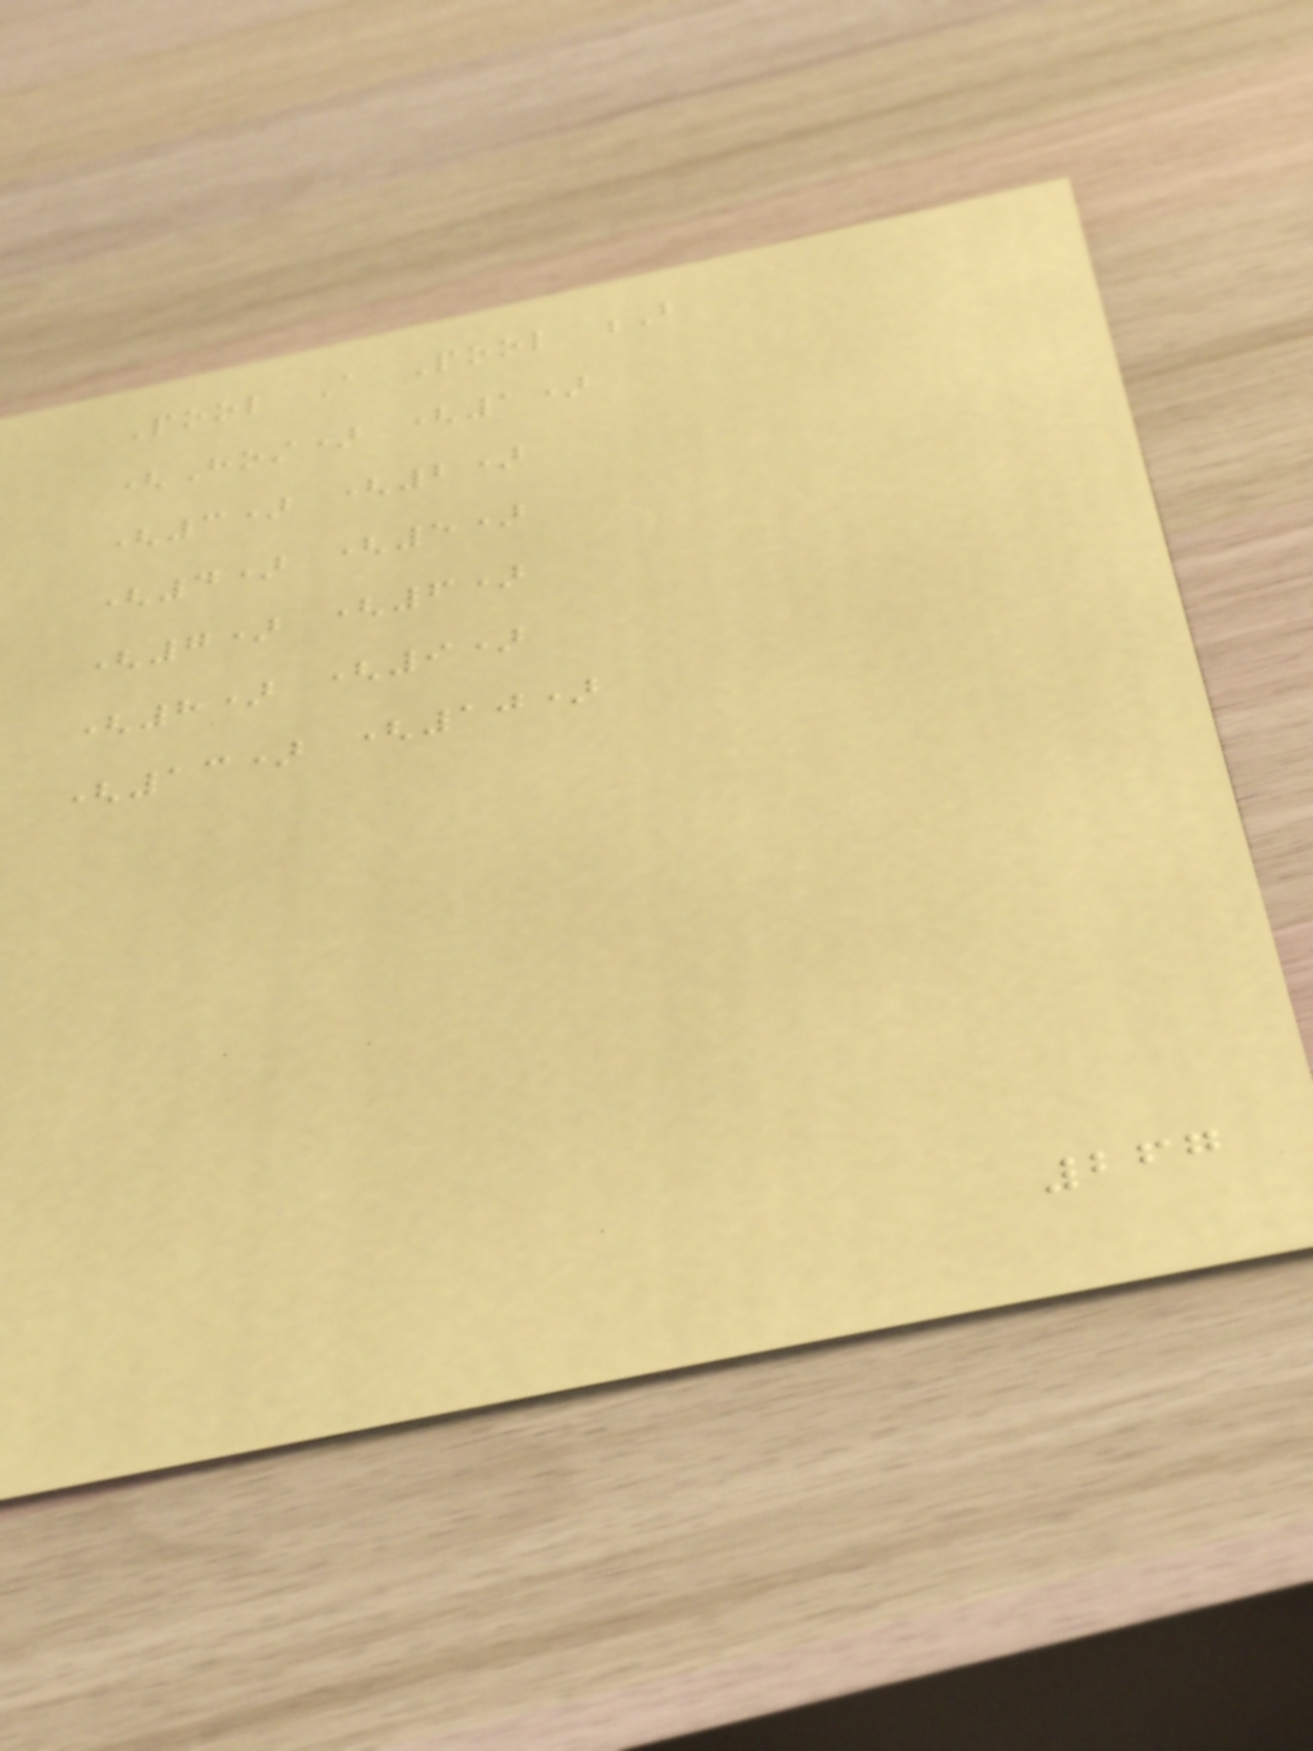Pool A Pool B
(Host) (1)
(3) (2)
(4) (5)
(7) (6)
(8) (9)
(13) (10)
267
